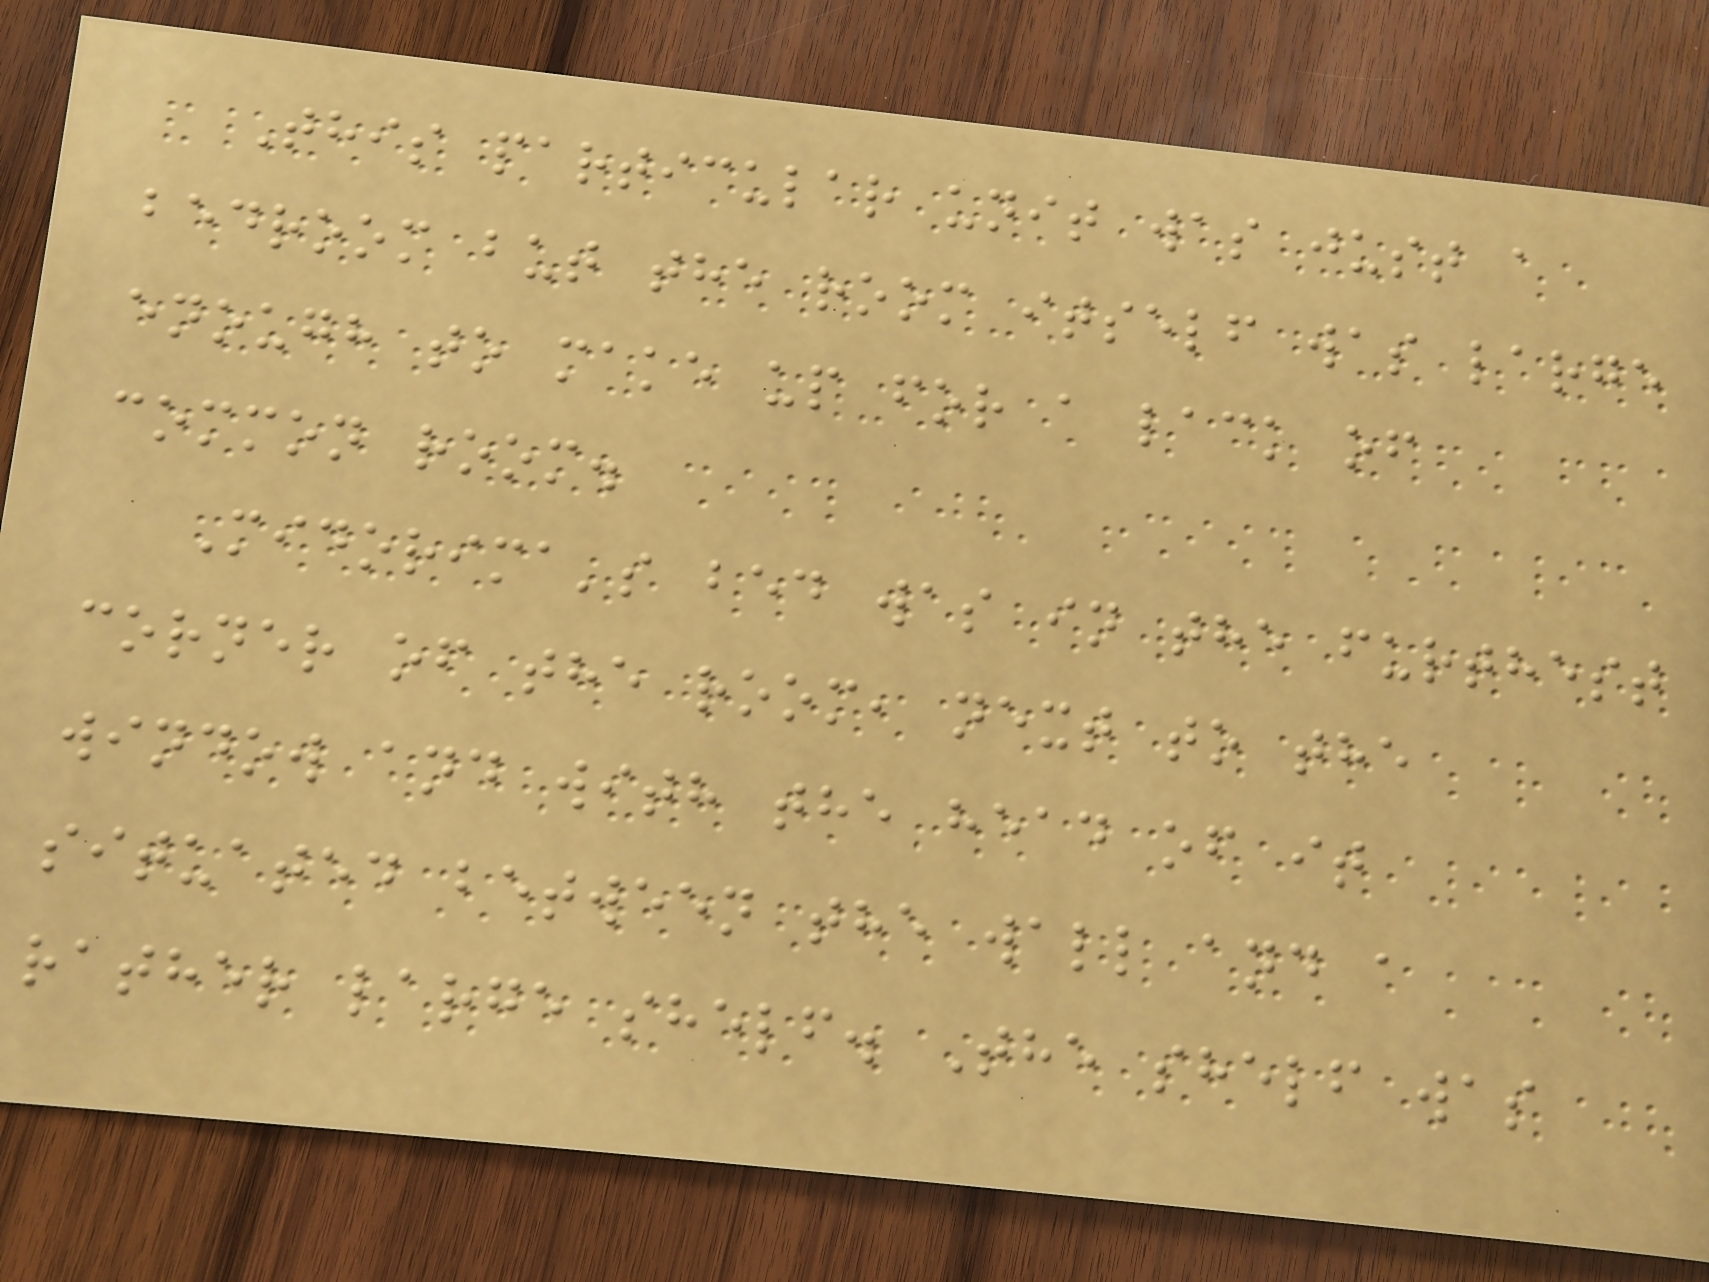This particular unit was just a
bedroom but the room itself was large
enough to make up for a lack of
common room.
Midorima's bed was in the furthest
corner of the room, next to the
window and with the head of it
situated between the wall and a
rather large shelf. The shelf was
